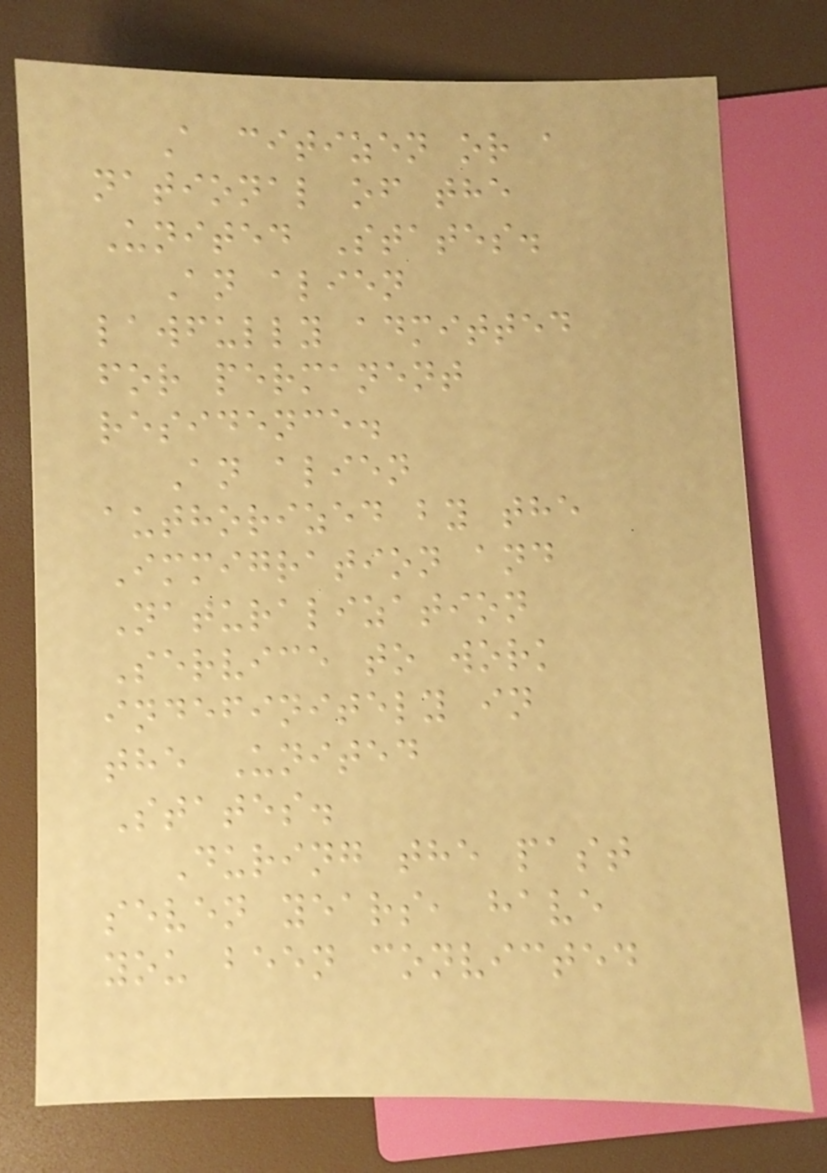A citizen or a
national of the
United States.
An alien
lawfully admitted
for permanent
residence.
An alien
authorized by the
Immigration and
Naturalization
Service to work
indefinitely in
the United
States.
During the past
seven years, have
you been convicted
